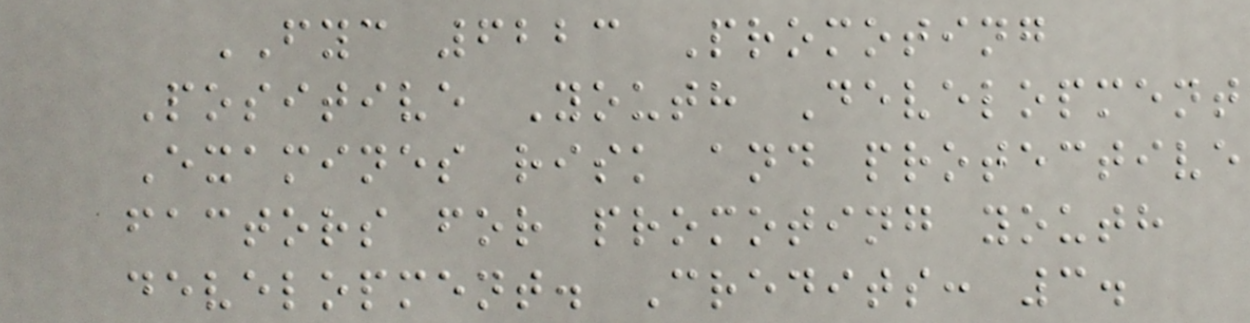FYC 6223 Promoting
Positive Youth Development
Examines risk and protective
factors for promoting youth
development. Credits: 3.
